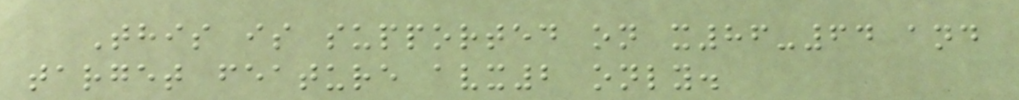This is supported on x86-64 and
target feature avx2 only.
